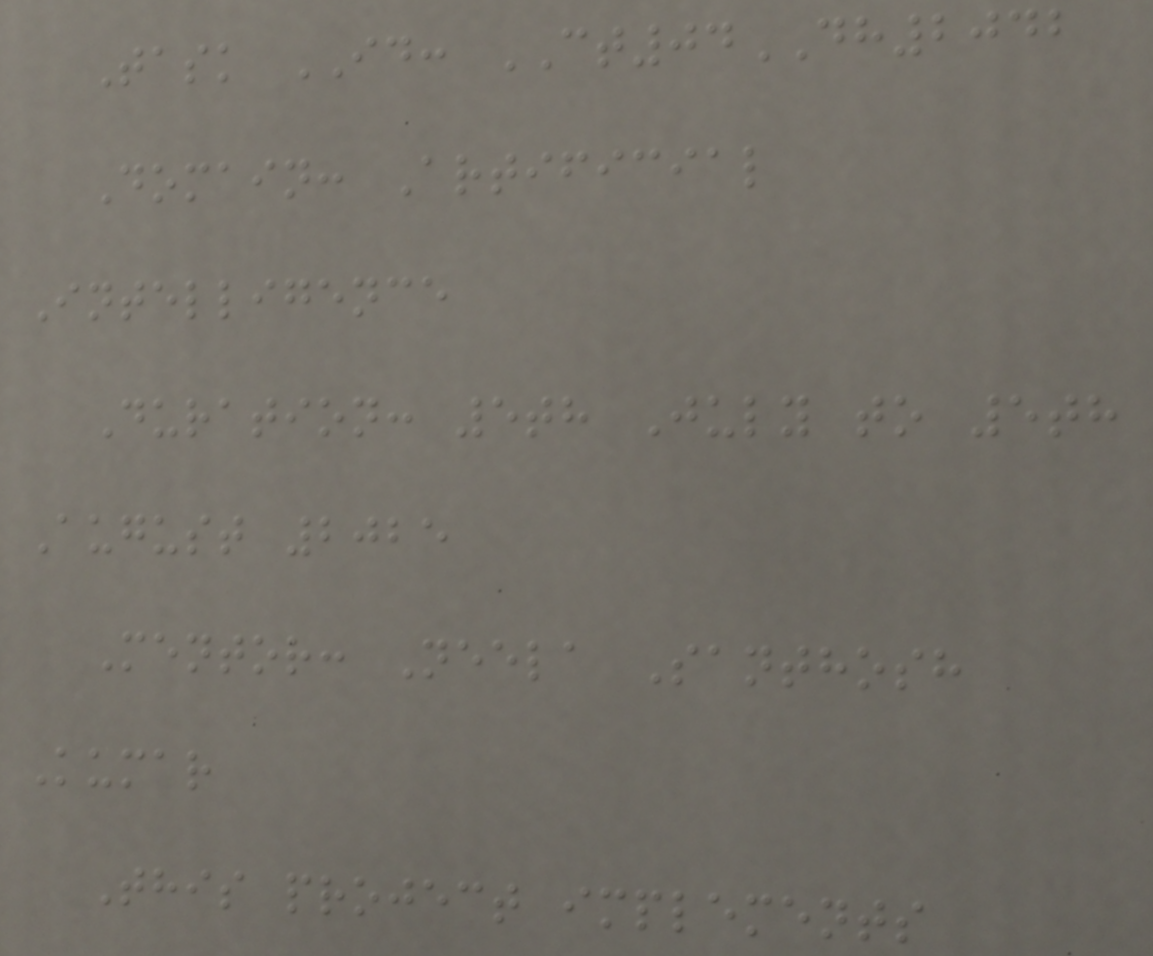Task ID: CT04DH2042
Domain: Artificial
Intelligence
Duration: 5th July to 5th
August 2025
Mentor: Neela Santhosh
Kumar
This project implements
